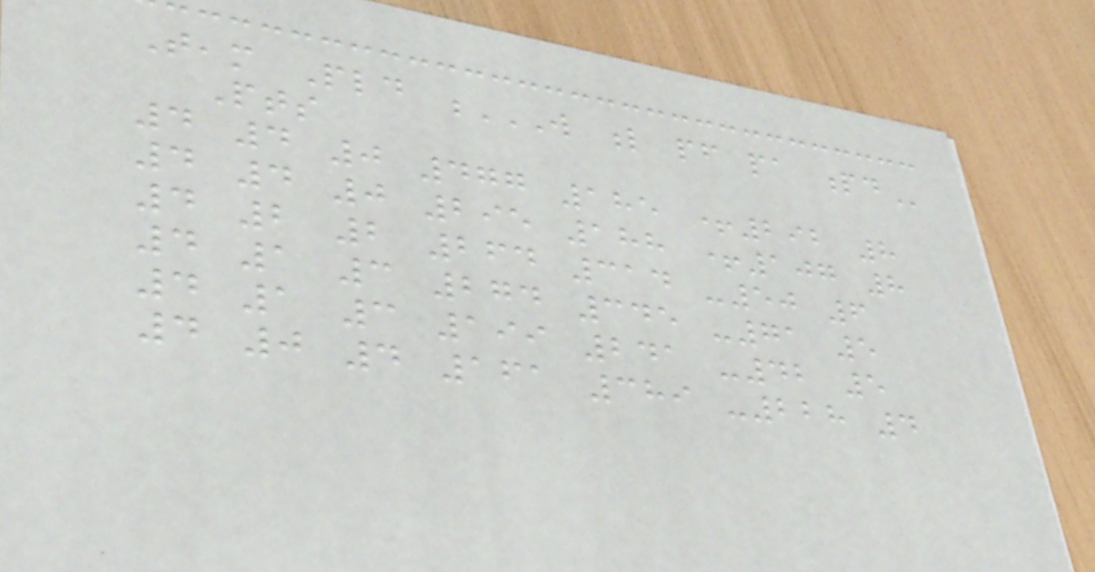Team Pld W L PF PA PD
Pts
4 4 0 477 185 +292 8
4 4 0 295 188 +107 8
4 2 2 264 314 -50 6
4 1 3 274 345 -71 5
4 1 3 199 241 -42 5
4 0 4 161 389 -228 4
